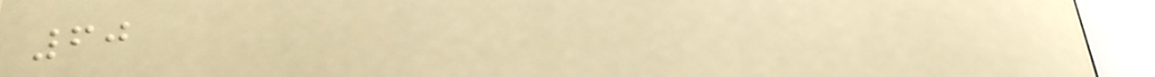60
